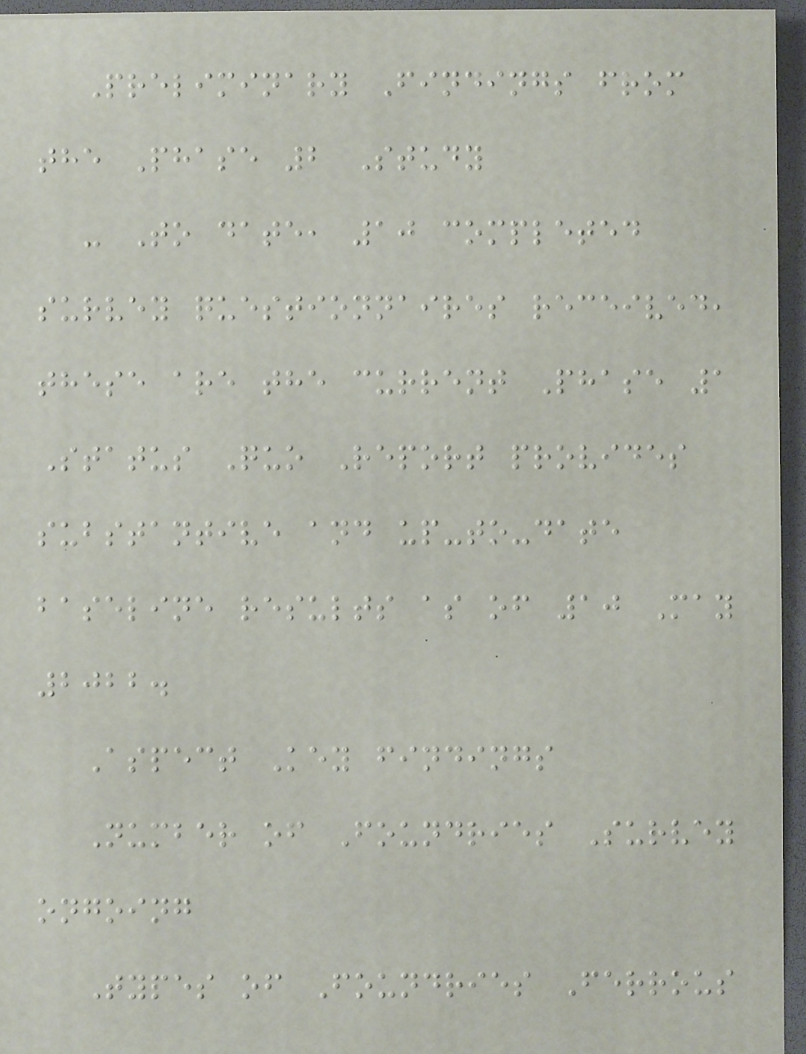Preliminary Findings from
the Phase 2 Study
- To date, 10 completed
survey questionnaires received,
these are the current Phase 1
Status Quo Report provides
substantive and up-to-date
baseline results as of 10 May
2022.
Aspect Key findings
Number of Foundries Survey
ongoing
Types of Foundries Ferrous
